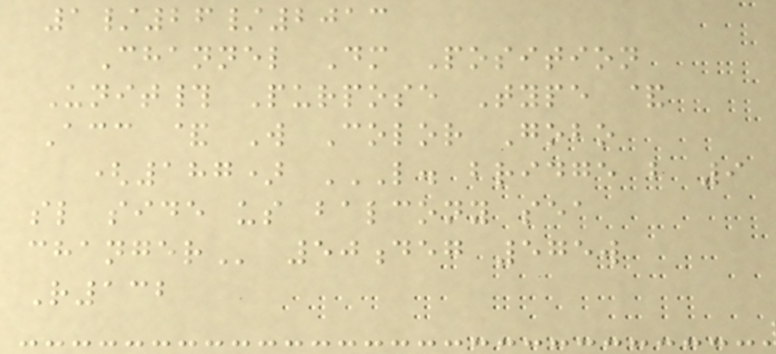1/26/2013
Channel Dm Position
Unit# Purpose Type &
Acc & W Color Gobo
(187) L. BRIDGE B 9
SL SIDE US BALCONY SEA
CHANGER 50deg 575w
R132
